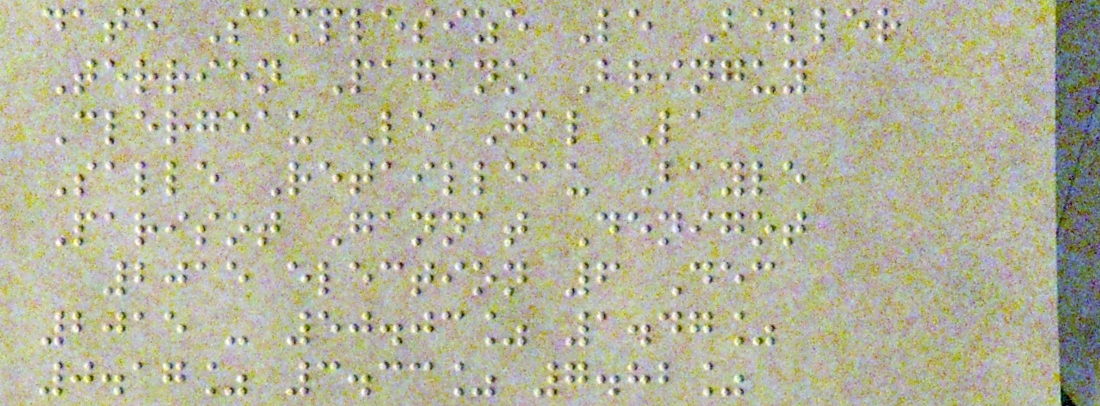date Samplesize Le Beller
Terrien Pagano Bringuy
Clergeau Le Gal La
Salle Retailleau Bayle
Parisot Gannat Denigot
2015 election 6 Dec
2015 - 50.03% 1.47%
0.17% 3.33% 7.82%
